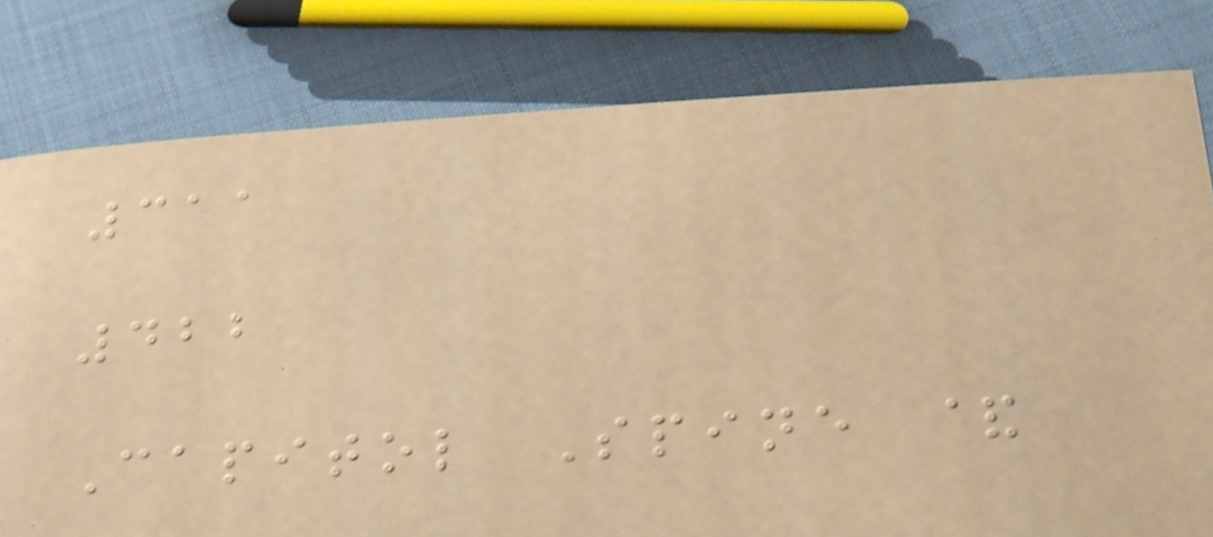311
422
Capitol Spine &
